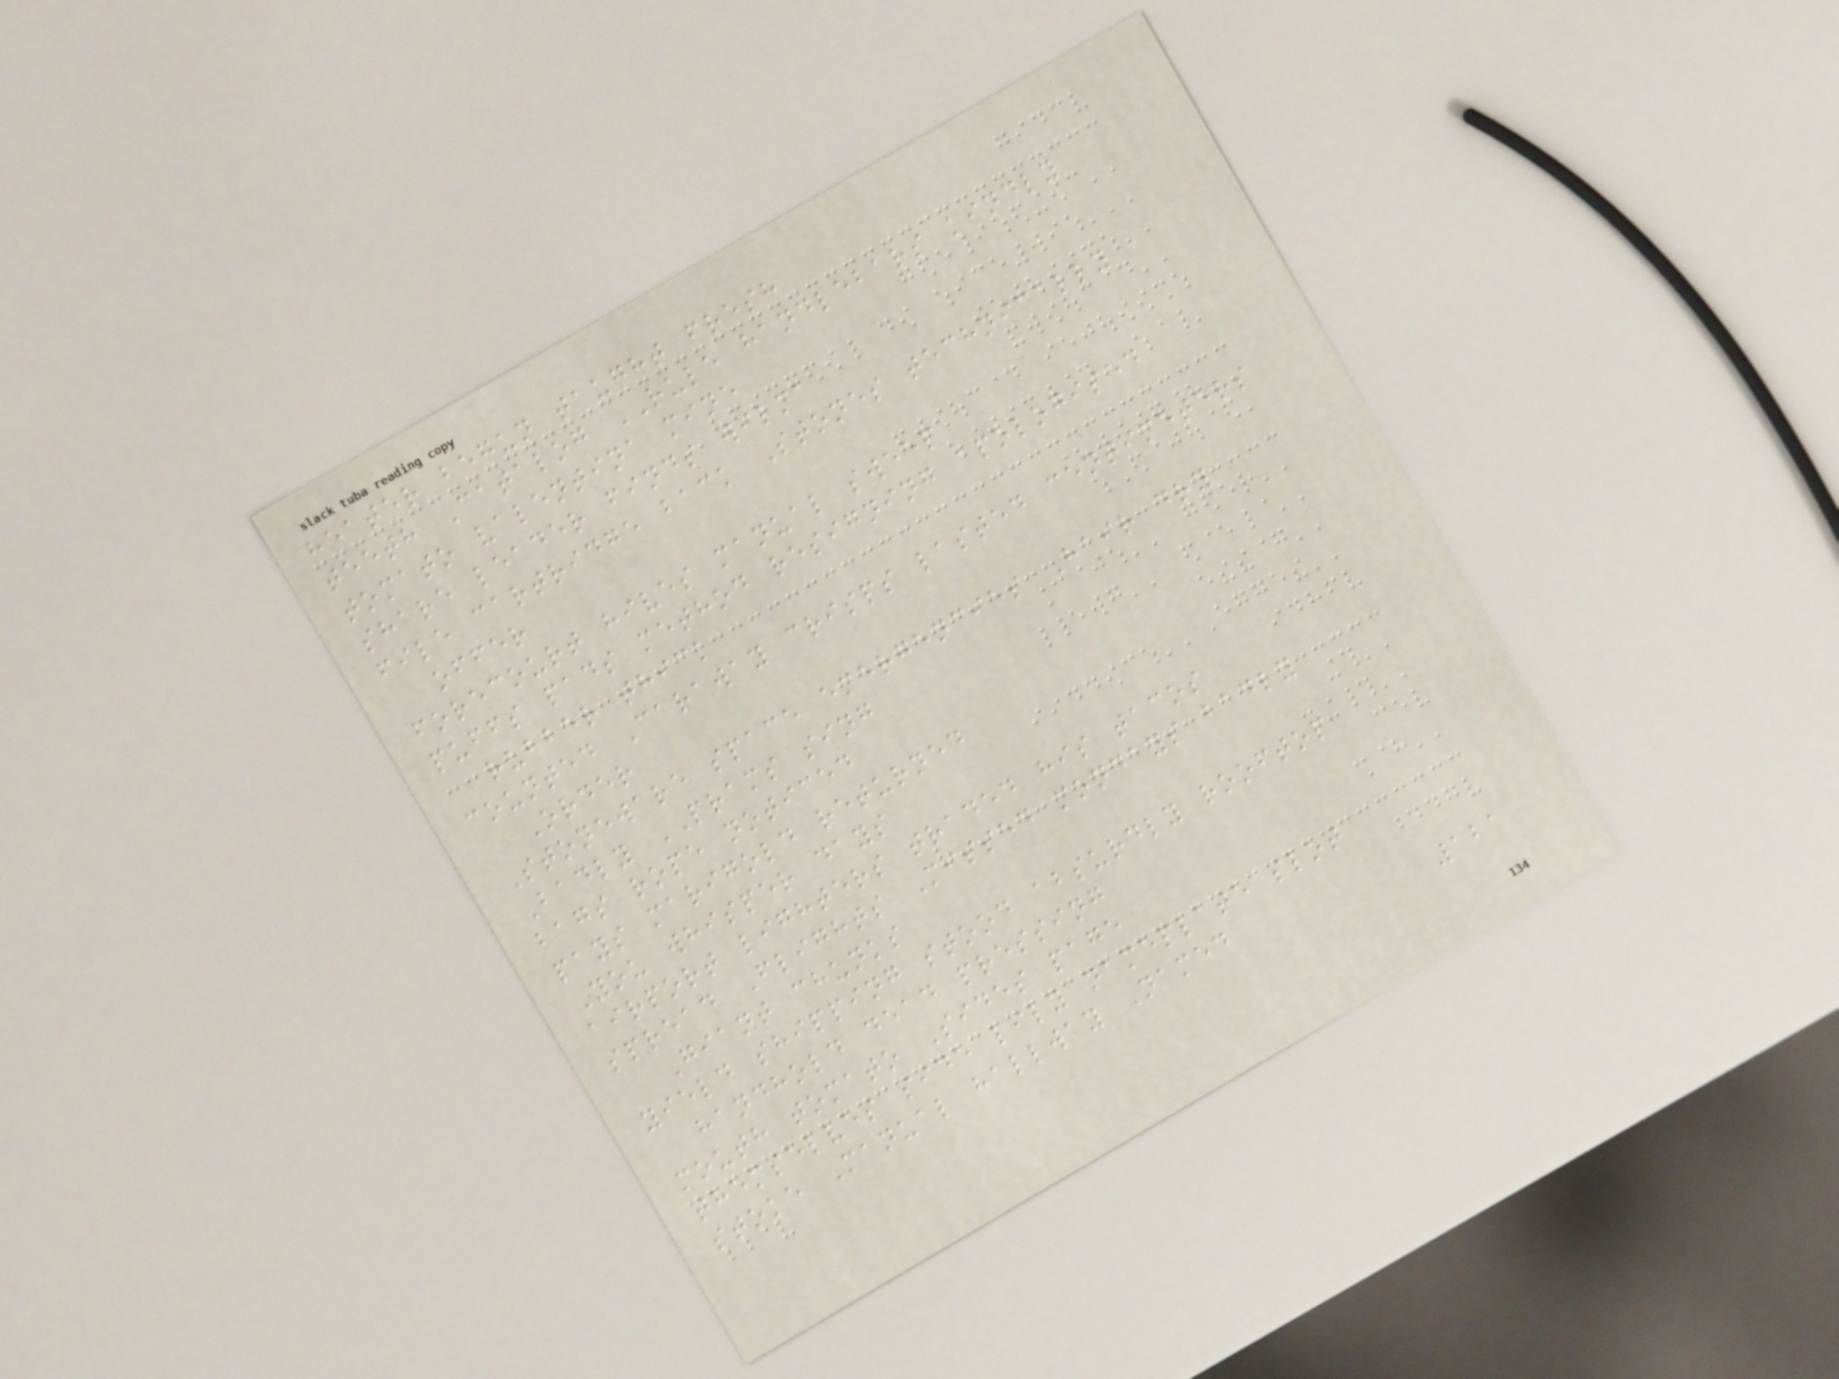heater begun taught fresh
teeth Catalog RULE handlebars kindly
tomato valentina mine
share leader finds wilma
file cartridge back Stones technically
offer
forecourt hives manual sweep
puffs pads method resigning apologised
rubber thick
counted Caraway crisps lasted centimeters
Order
Stoneware space emergencies Hair dry
Badly PRAMS sing
bags rope noticed
pays marigold returned
You whisper days
airport lighters traded his tacos
spread Flights Missed mondays badly
Giant chunks
yield shipping stood absurdly rooftop
handhold dead pressing
mouth tomato Sides page
themselves side lily nameplate slot
stoke Manual hallway Named
121
